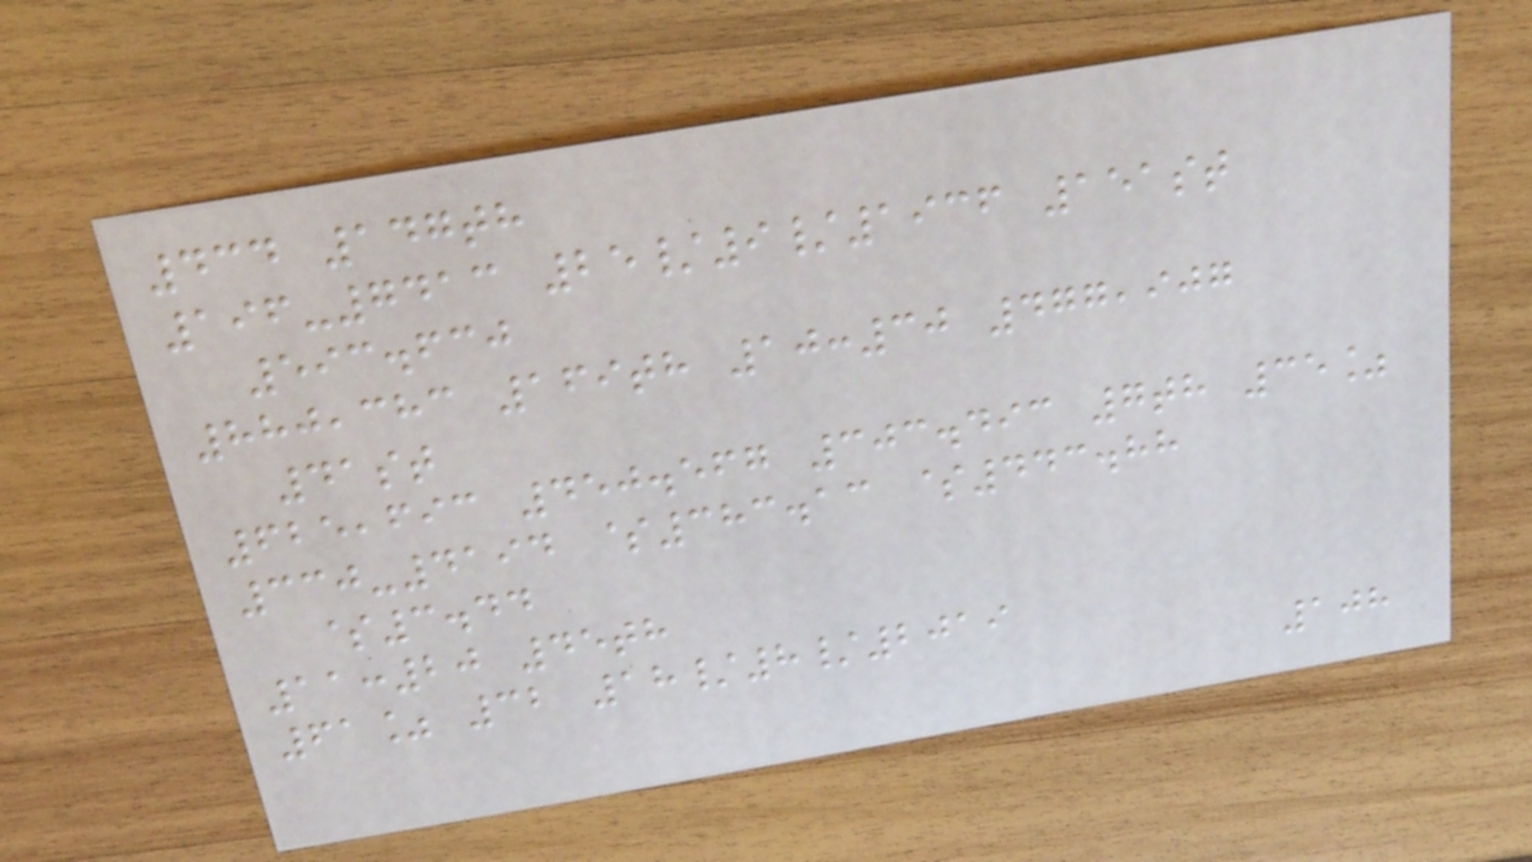434 147th
196-7413 25/9/1936 151st
593.630
880,383 169th 10:30 477,907
41st
625,693 450.567 303.493 7th 35%
330-4194 $383.13 $443.88
$3.44
11:20 45th
61% 32 18/8/2019
108
